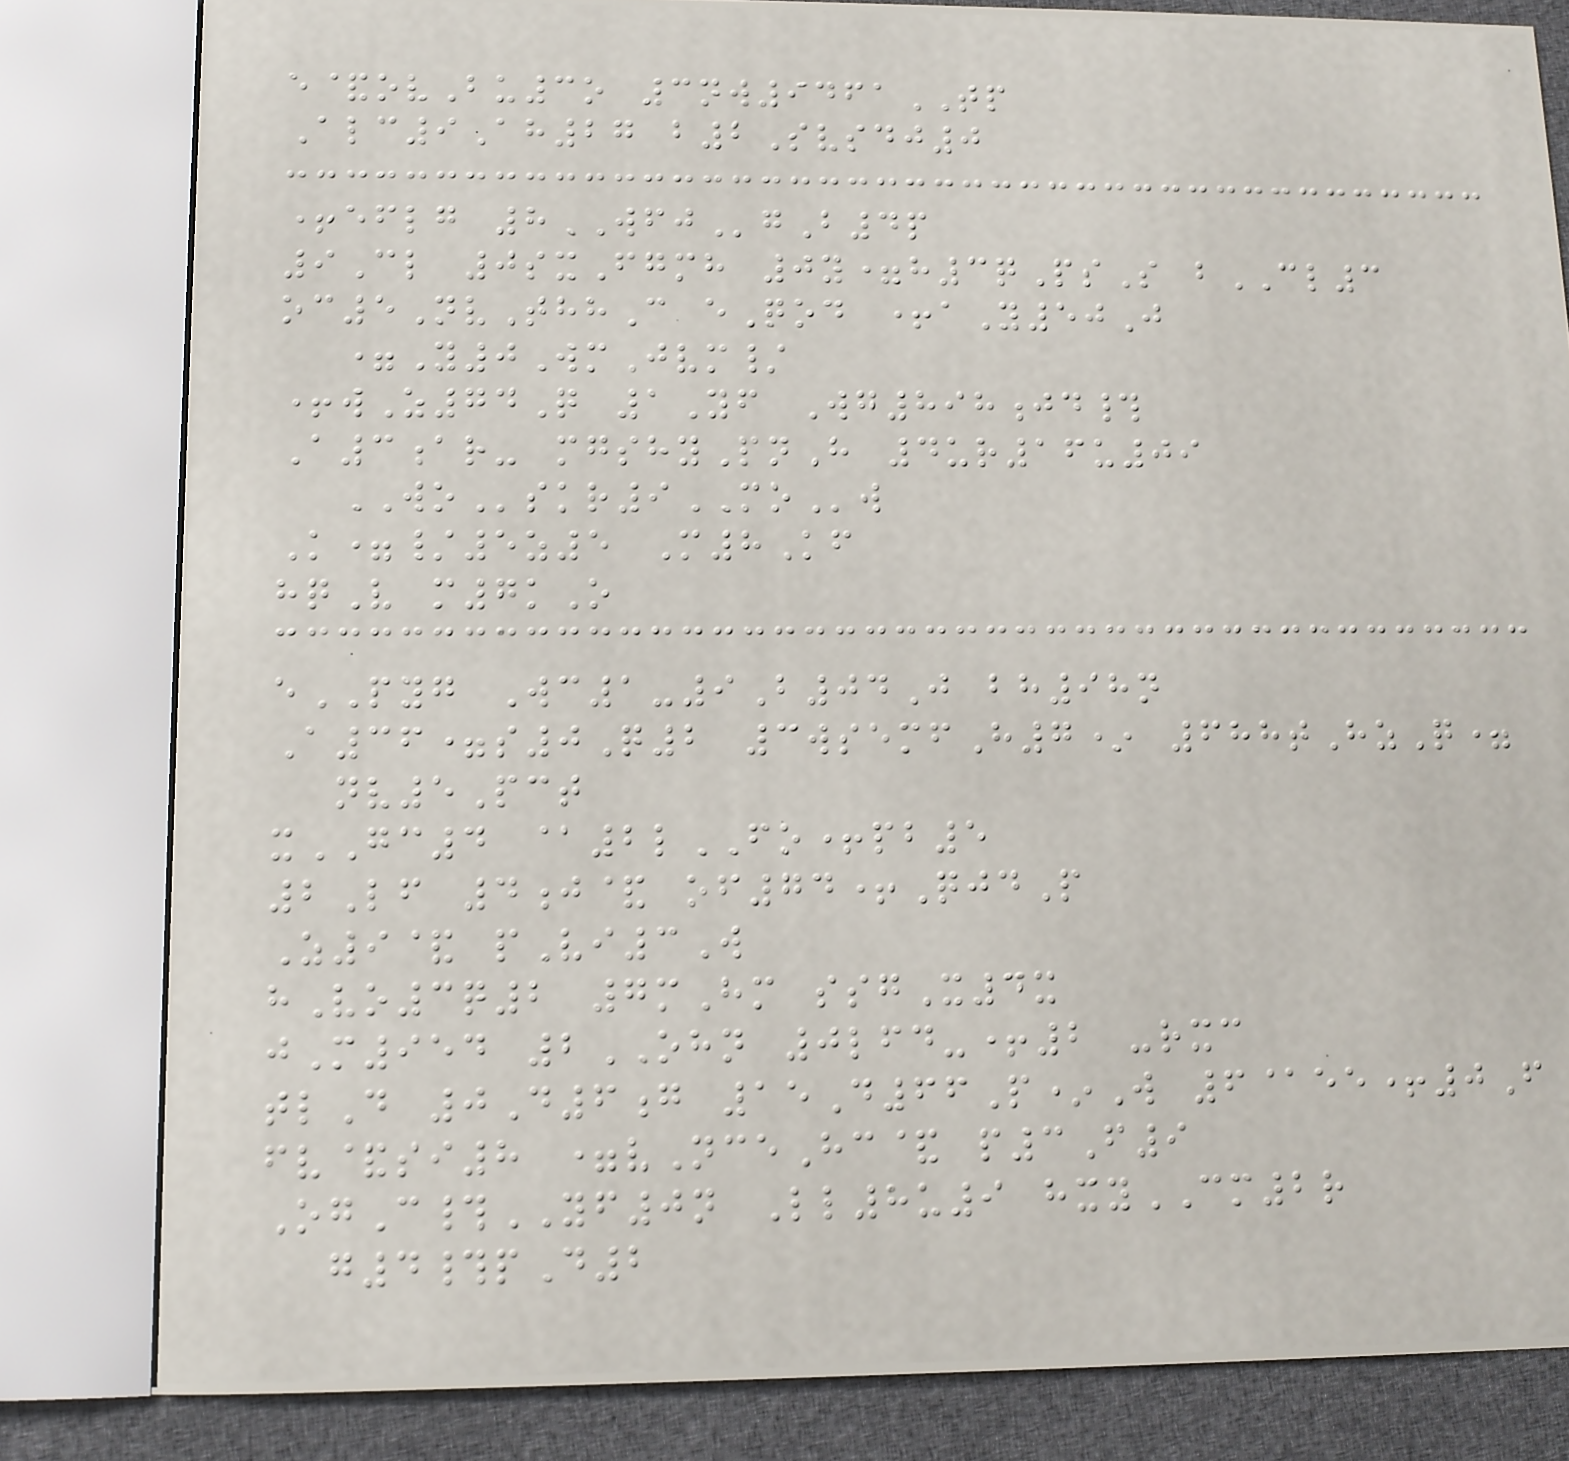e&ovBu3o 3nw9461TP
Alc9Ah27 b2Svsdj0
+eflg 8WFJgB4p
9Cl 0sxFgmh 0y=h3qPsS bCL3
oc5NvThhC eQod +aY50J
=Y0WmJvm/
+wZ74Q 1Yf Wg898jd#
A3ar- mgshyPnH 4ur16u09
WOskr9MOw
K=/5z5 M8Kf
hqV m7kO
ePYG Wc1-9B04J bh98n
A36=s0Q2 3wsemfH7* 688tHzQ=
nv5Pct
xGC4 @2lFO+pb5
2Lf 4j& of74+QjdP
Z9& pVi3W
hVo3q2 7mHm ssgX4x
jM954 2OHN 0lfd-+2 -rxc
tlD 0D6g 15D66P*W 6@ee+0F
fv&si8 =vNceHc& p3F9
OgC#YF0n Ll8u9 hxyCM2r
g4#pD2
